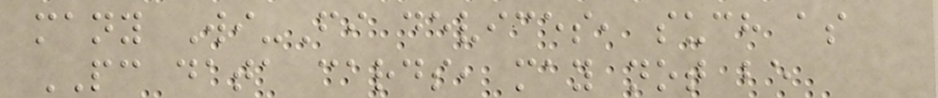many Wi-Fi devices, such as
PC data cards, may not be
